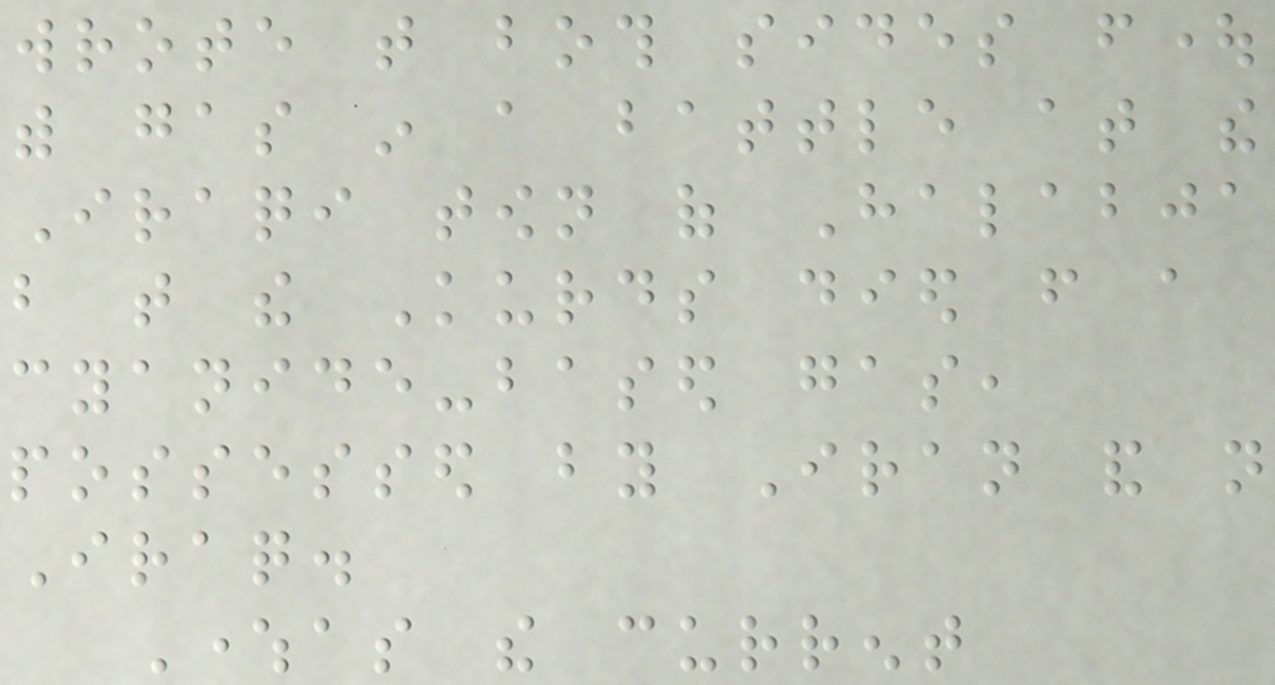wrote that both sides fought
with gas in a battle at the
Iraqi town of Halabja
but that the Kurds died from a
cyanide-based gas,
possessed by Iran and not
Iraq.
Whereas the current
